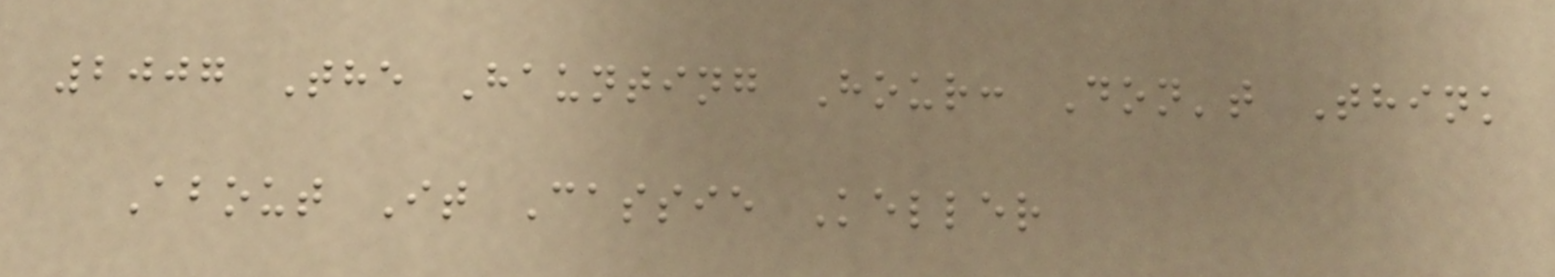2007 The Haunting Hour: Don't Think
About It Cassie Keller
